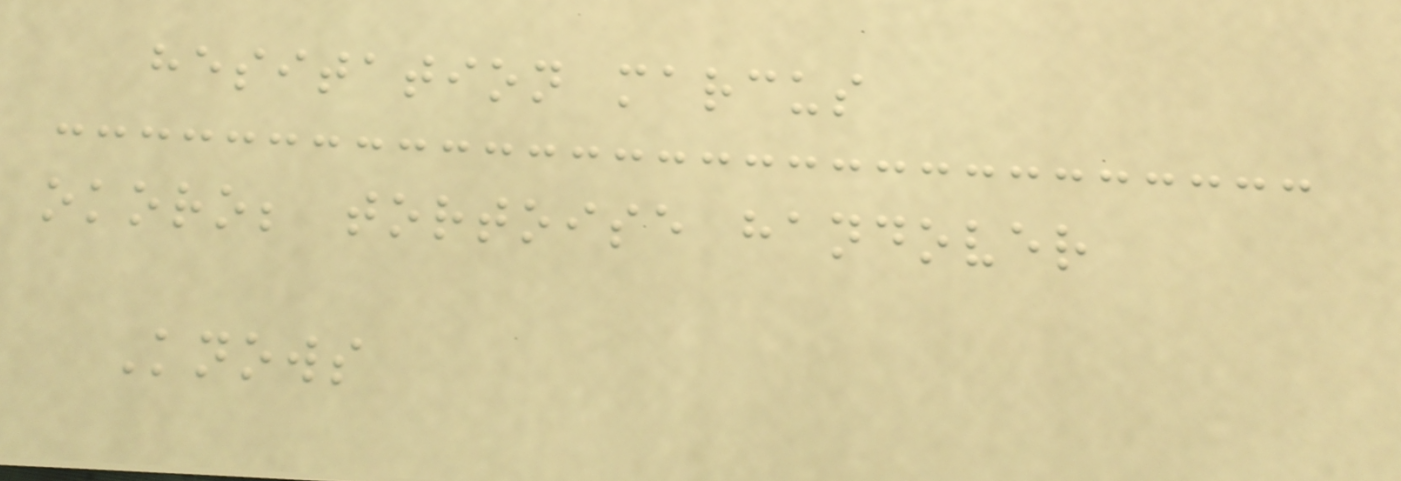hesitation marcus
okoro; tortoise handover
Knows
